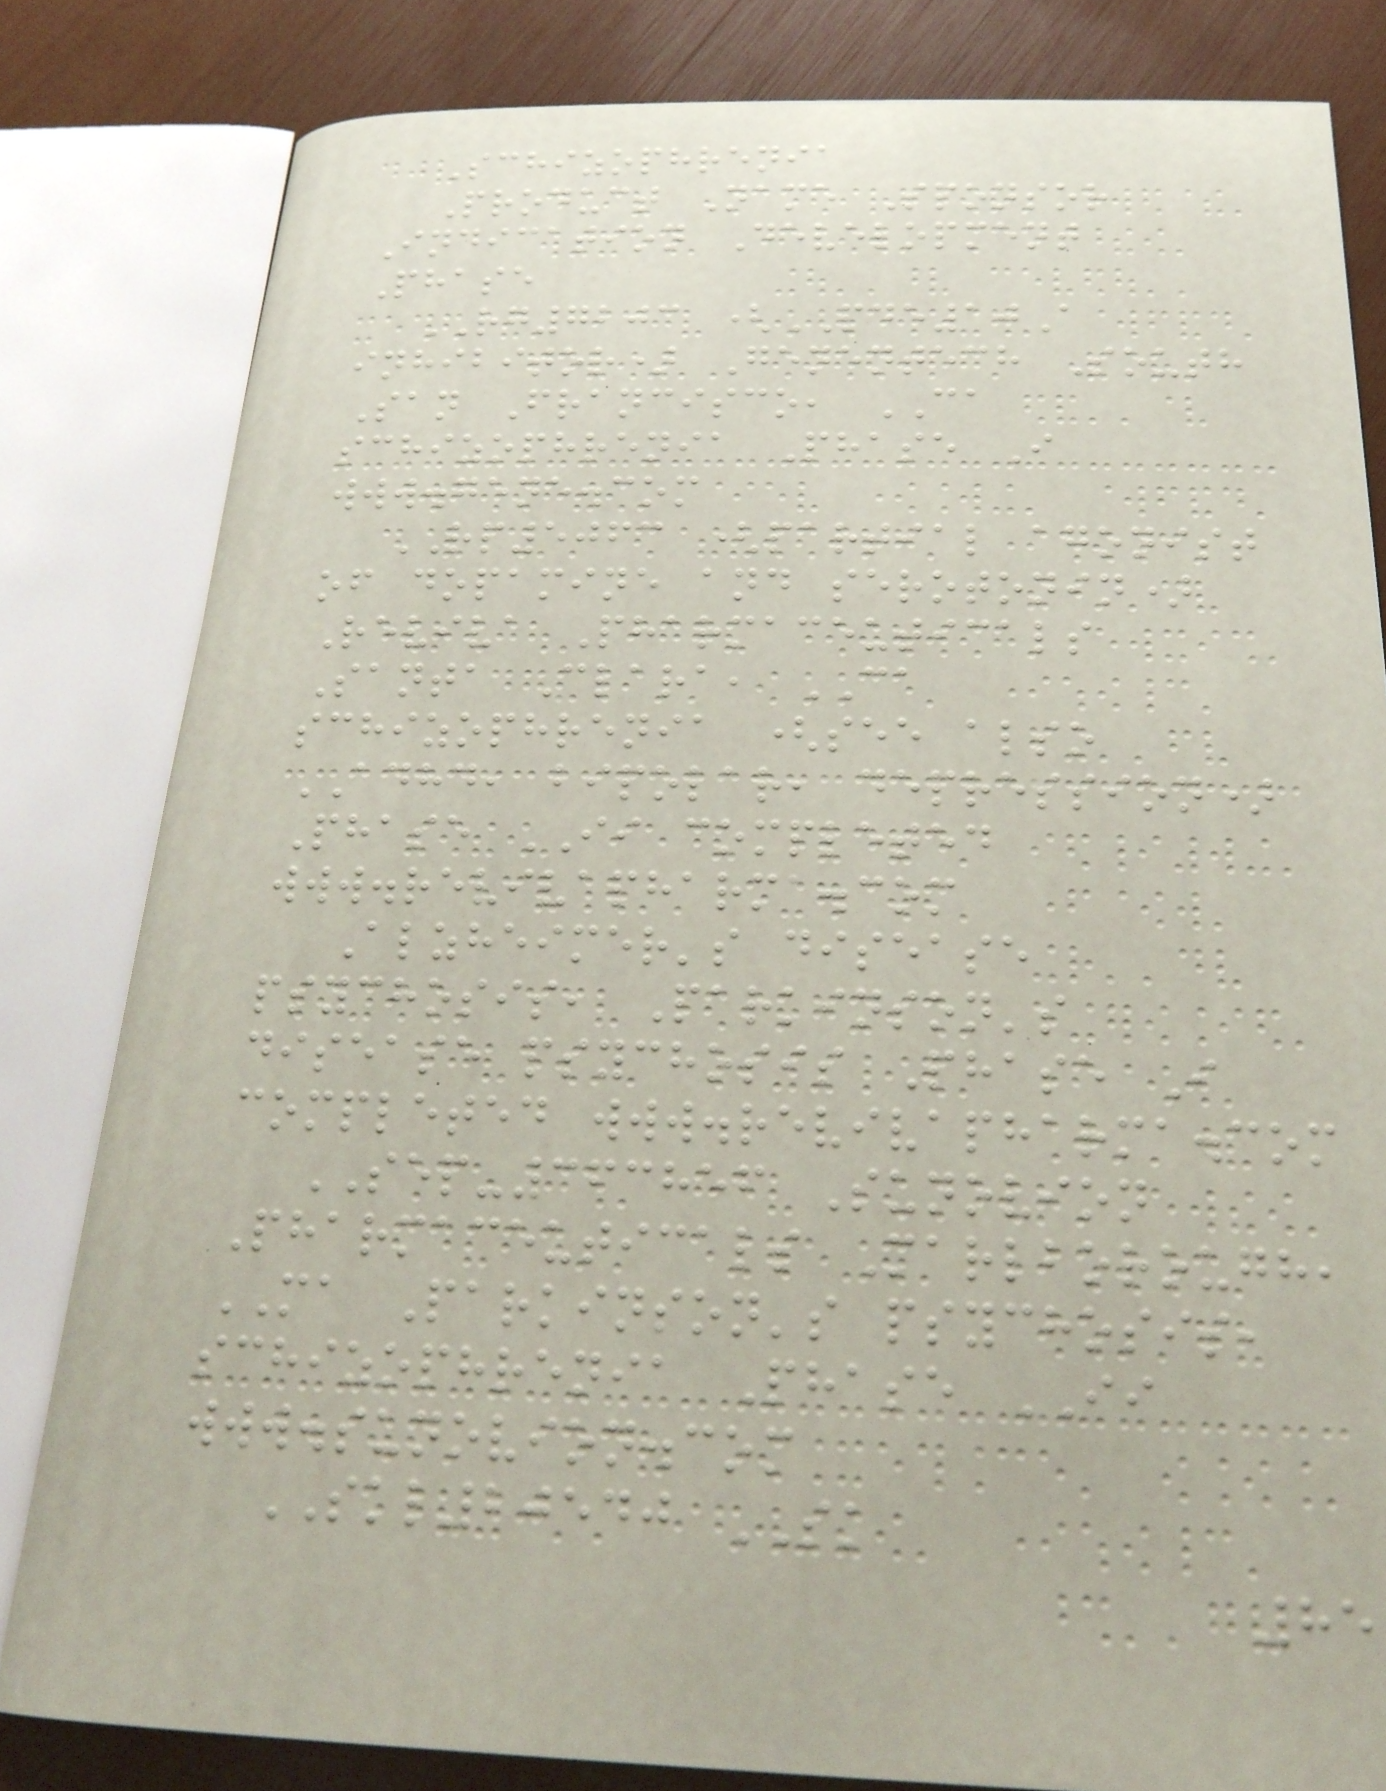Schizophrenia
Product Name Sponsor
Indication Development
Phase
RG7203 (PDE10A
inhibitor) Genentech South
San Francisco, CA
schizophrenia Phase I
www.gene.com
RP5063 (partial agonist
of dopamine and serotonin)
Reviva Pharmaceuticals
Santa Clara, CA
schizophrenia (see also
ADHD, bipolar, depression)
Phase II completed
www.revivapharma.com
Alzheimer's disease
psychosis, Parkinson's
disease psychosis Phase I
completed www.revivapharma.com
SEP-363856 Sunovion
Pharmaceuticals Marlborough,
MA Parkinson's psychosis,
schizophrenia Phase II
www.sunovion.com
SKL20540 SK
85
